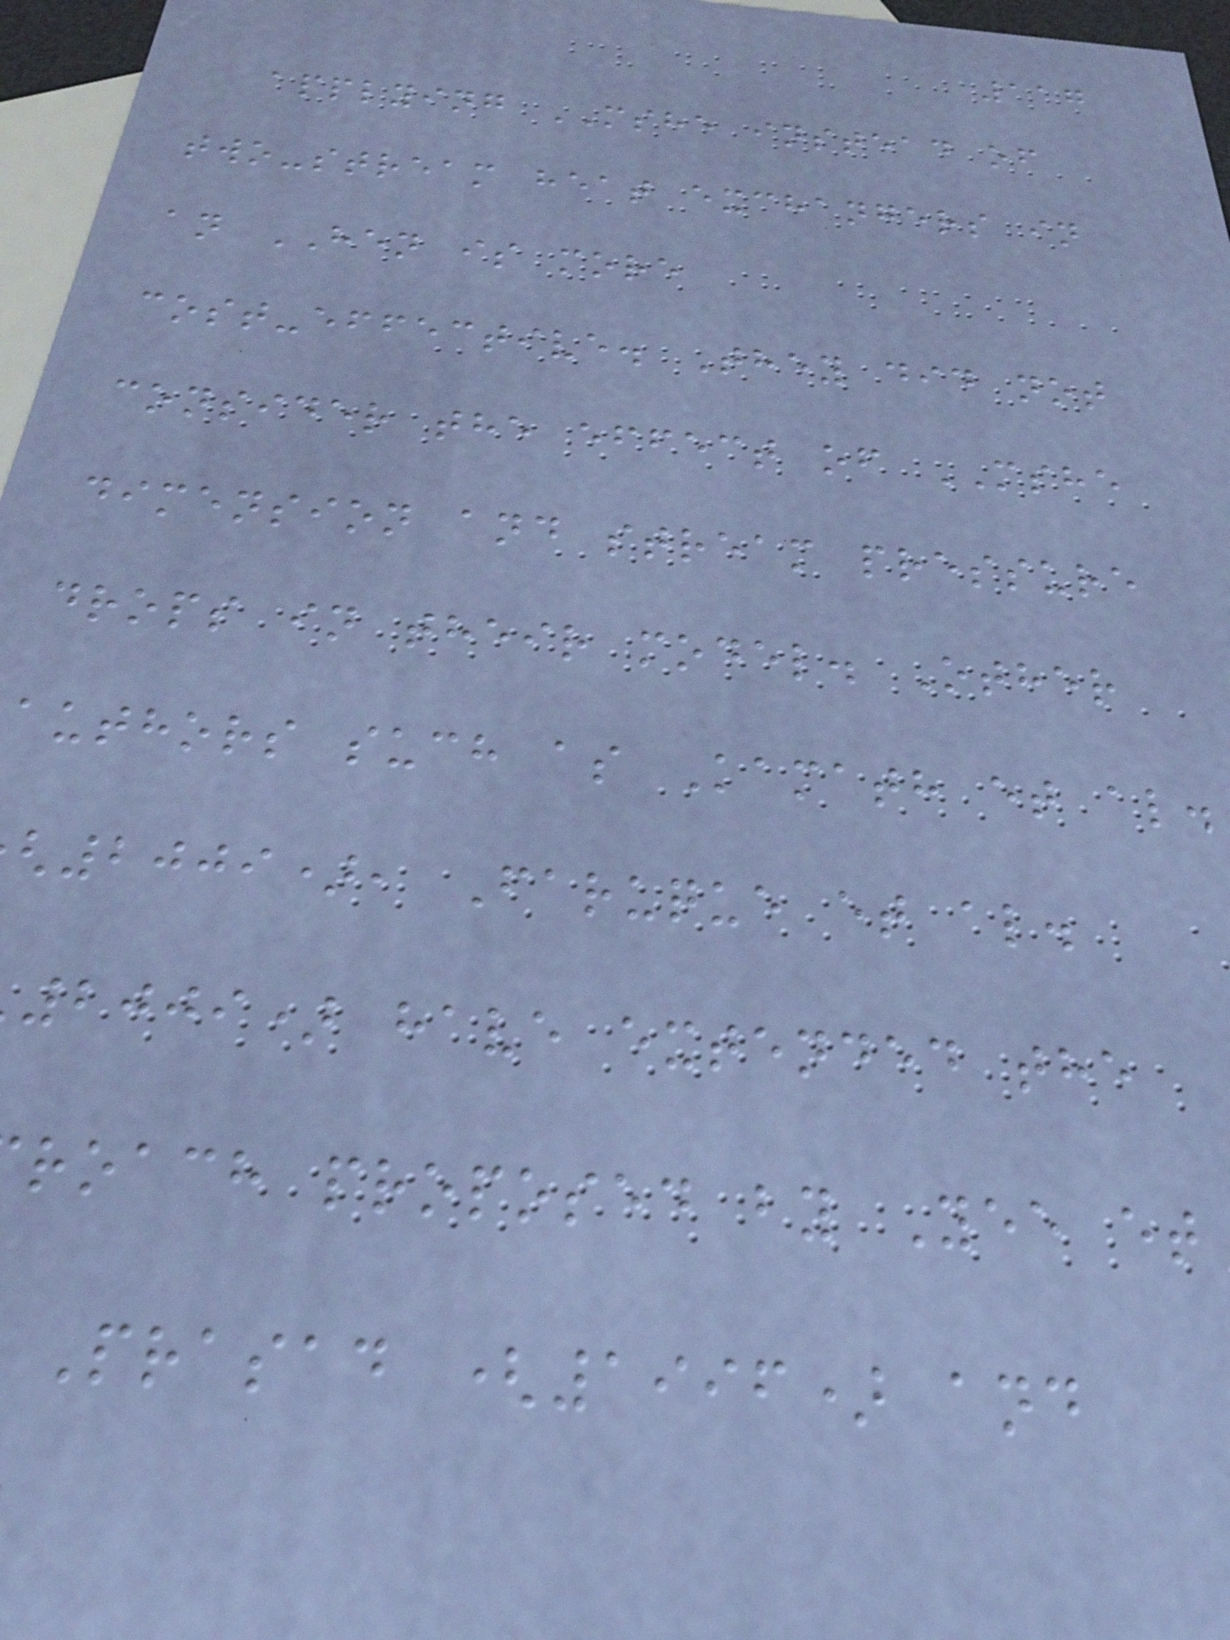117
applying MSHE instead of
two-stream heat exchangers in
an HEN is more
cost-effective. They did not
consider the effect of MSHE
dimension and stream pressure
drops in their model. Other
authors such as Kamath et al.
2009), Faruque et al.
2009) have extended the
roach proposed by Yee et
Prasad (1996) and
